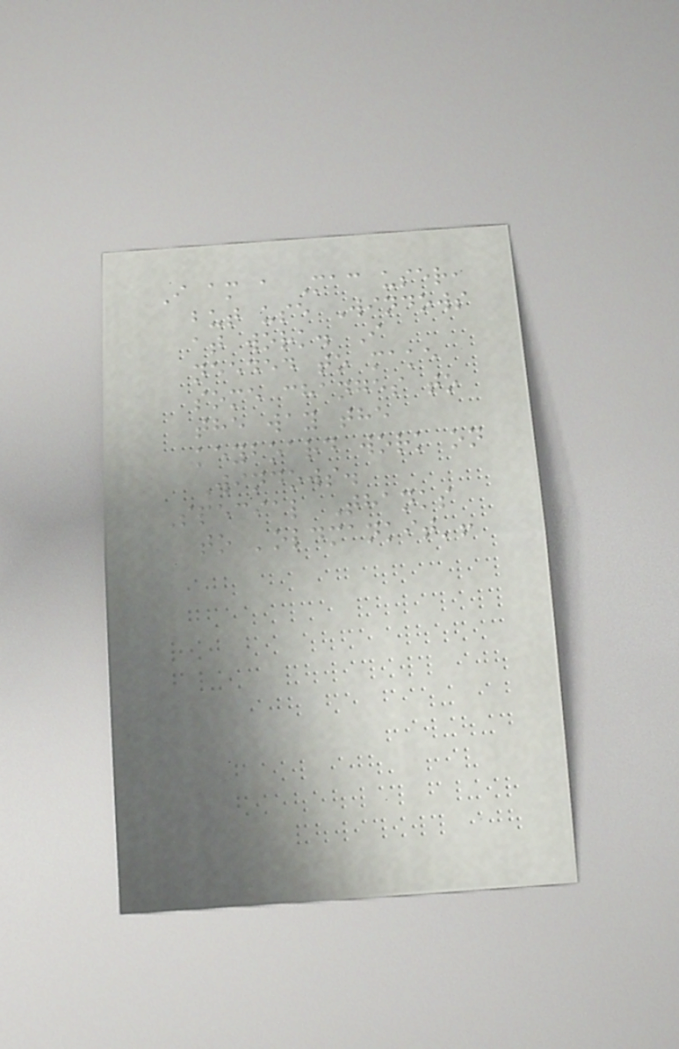I am a Mac user,
but use Windows
at work. I
needed to make
some changes to
the way the
keyboard work on
Windows.
Special Thanks
to 'oldmankit'!
